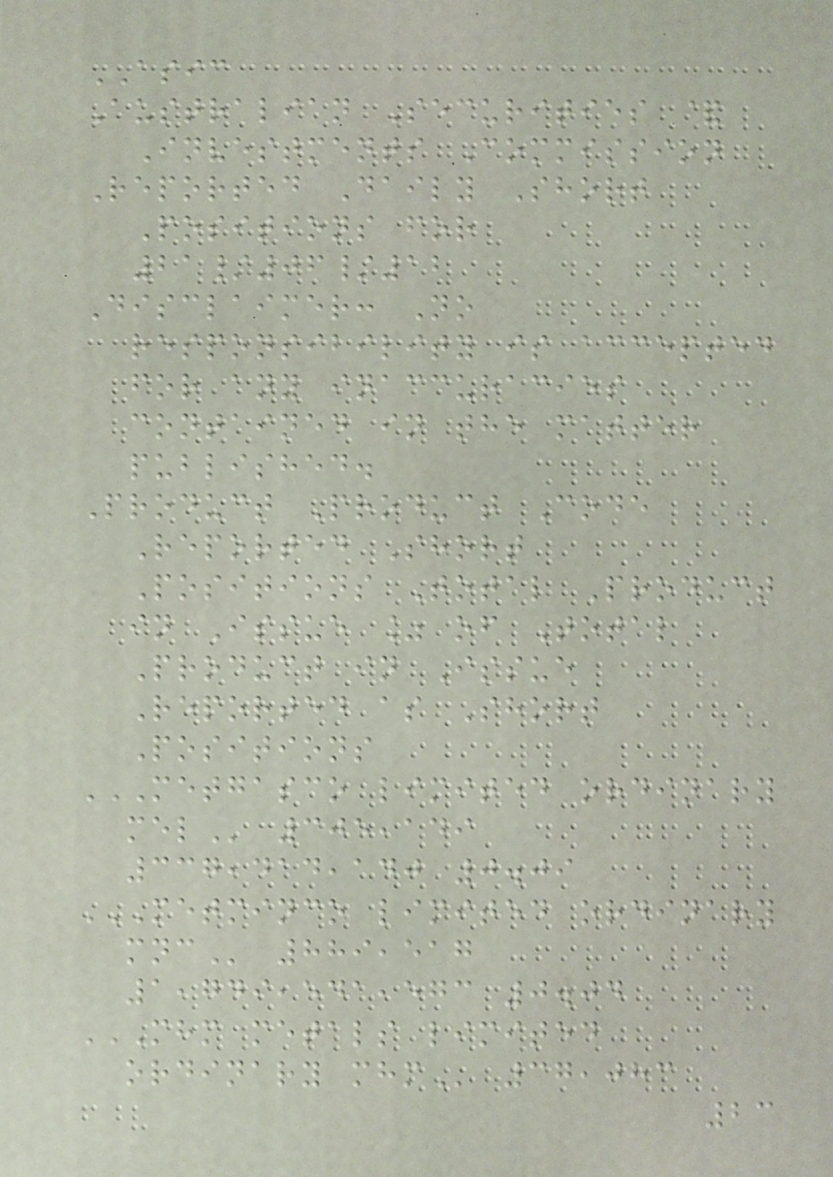ASIC
Australian Securities &
Investments Commission
Reported Daily Short
Positions for
21/06/12
Disclaimer: No
responsibility is accepted
for any inaccuracies
contained in the matter
published.
Product Product Code
Reported Short
Positions Total Product
in Issue % of Total
Product in Issue
Reported as Short
Positions
METGASCO LIMITED ORDINARY
MEL 305,149
337,414,140 0.09
METMINCO LIMITED ORDINARY
MNC 889,517
1,749,541,573 0.04
MHM METALS LIMITED
ORDINARY MHM 37,083
23
